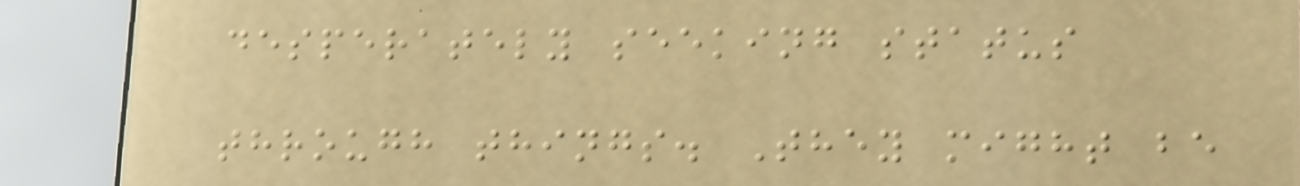desperately seeking status
through things. They might be
